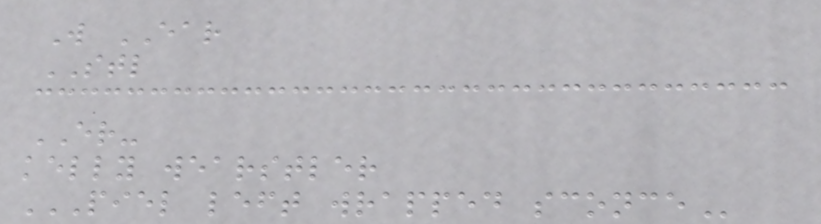W EAR
STL
ER-
kelly wearstler
PIEL LEFT WRAPPED SCONCE
